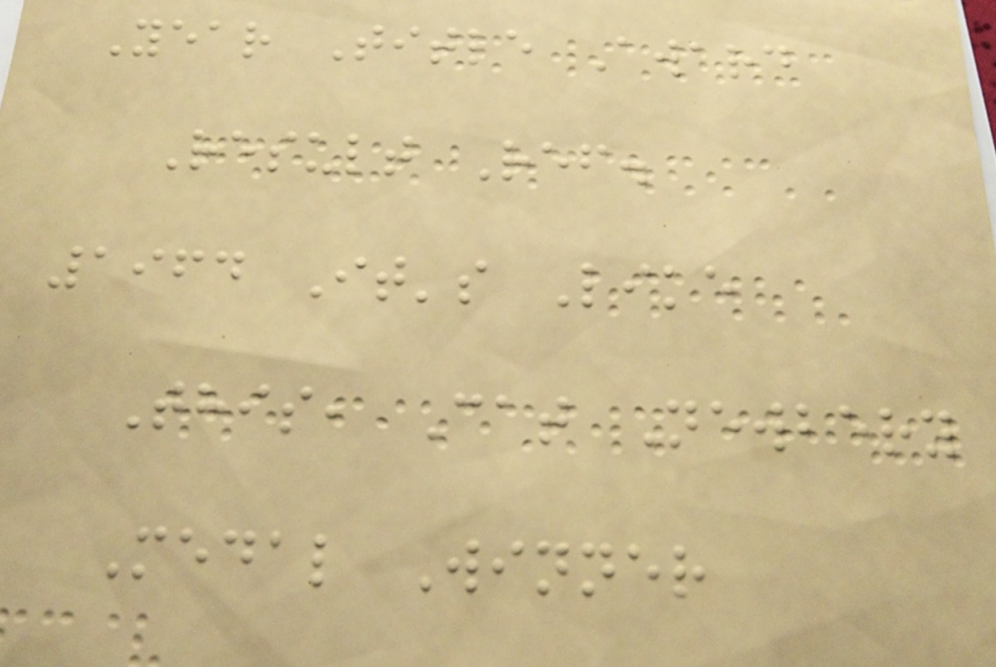Year Title Award
Result Ref.
1964 It's Like
This, Cat Newbery
Medal Winner
